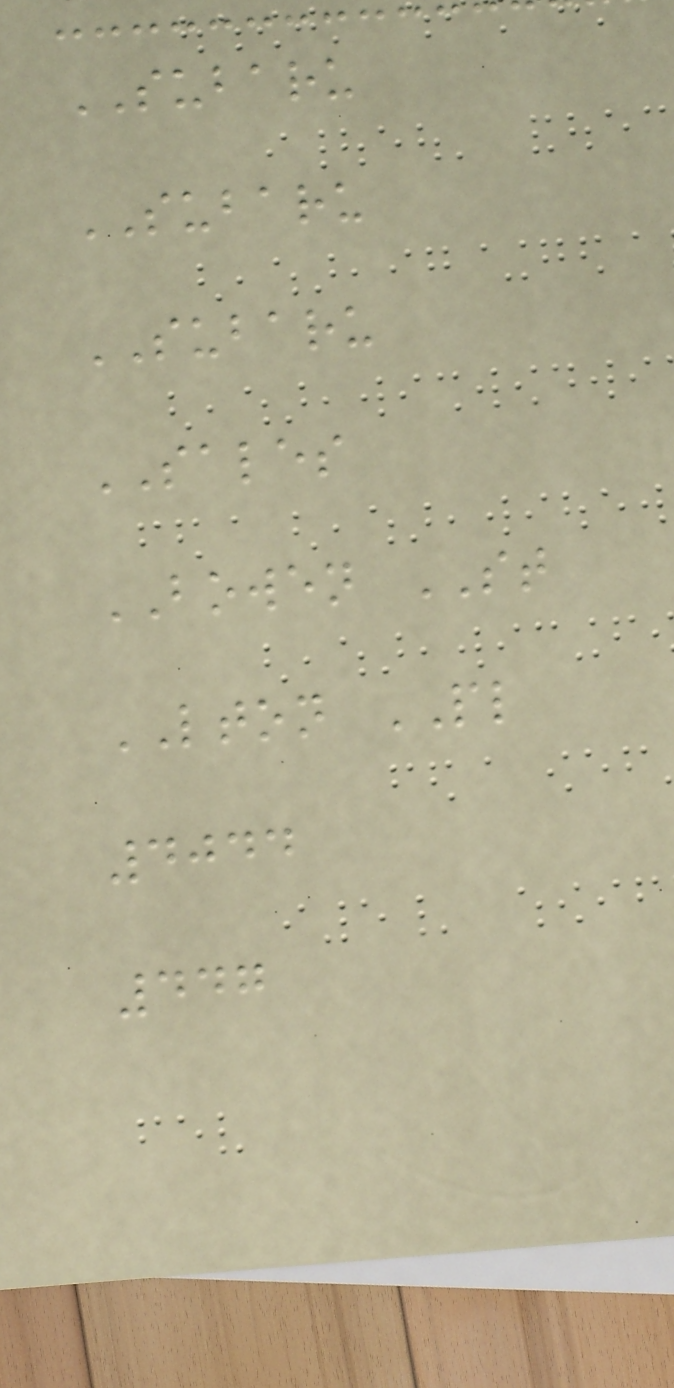SUBARU
SUBARU
SUBARU
SALES
BOWEN ST
LTON PL
4044
447
